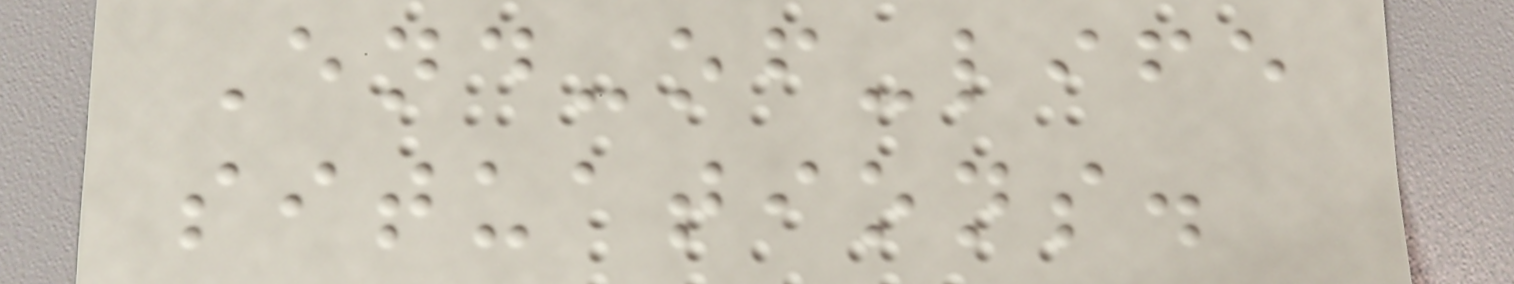End-of-life
situations.
